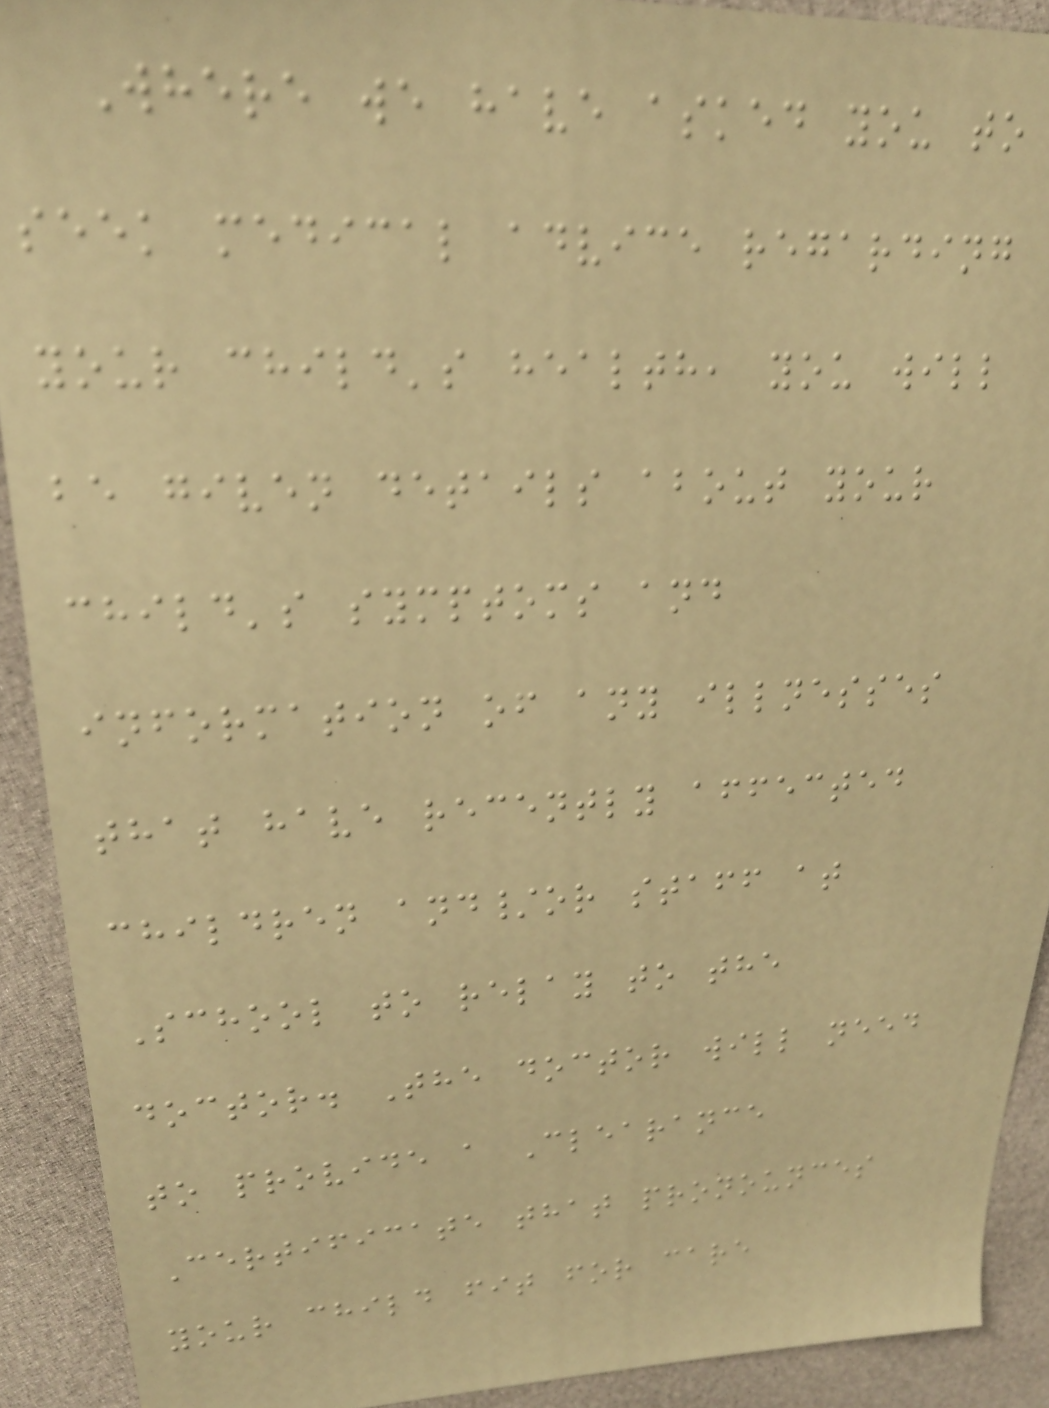Where we have asked you to
seek medical advice regarding
your child's health, you will
be given details about your
child's symptoms and
information of any illnesses
that have recently affected
children and/or staff at
School to relay to the
doctor. The doctor will need
to provide a Clearance
Certificate that pronounces
your child fit for care
